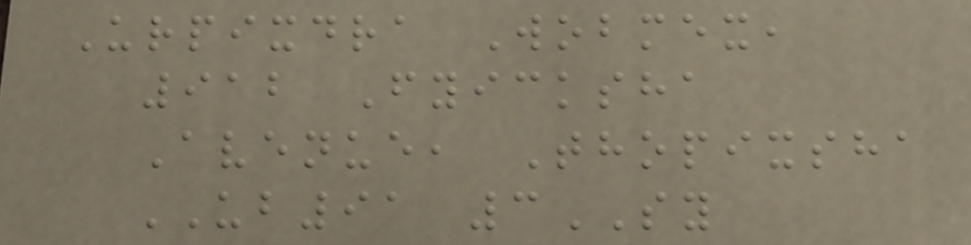Urpixdra Wobmex,
912 Fyicksha
Avenue, Thopixsha
UB91 3SY
